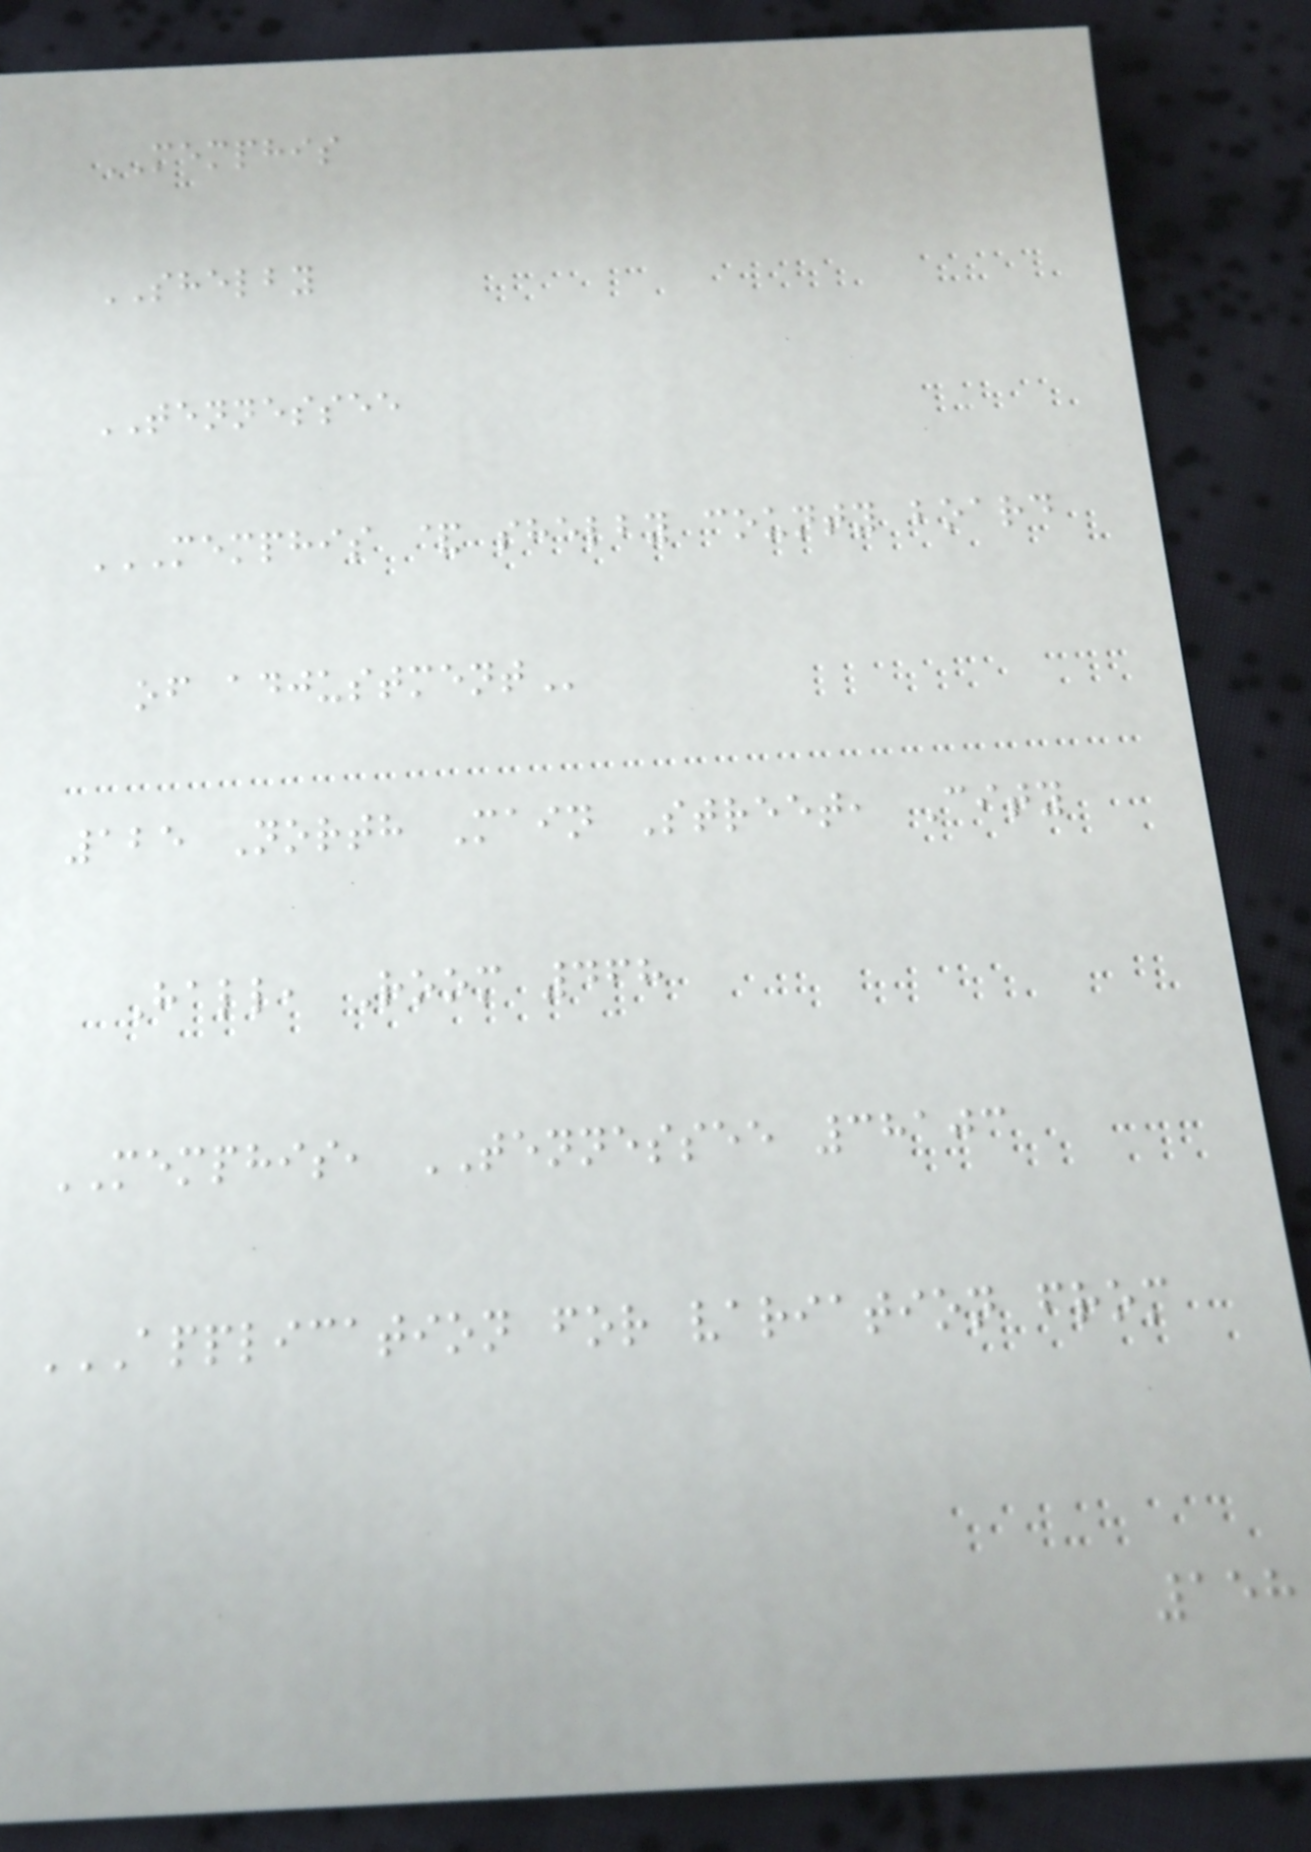MEMPHIS
SHELBY
TENNESSEE
MEMPHIS & SHELBY COUNTY BOARD
OF ADJUSTMENT
125 North Main Street, City
Hall, Room 468
MEMPHIS, TENNESSEE 38103
APPLICATION FOR VARIATION FROM
158
